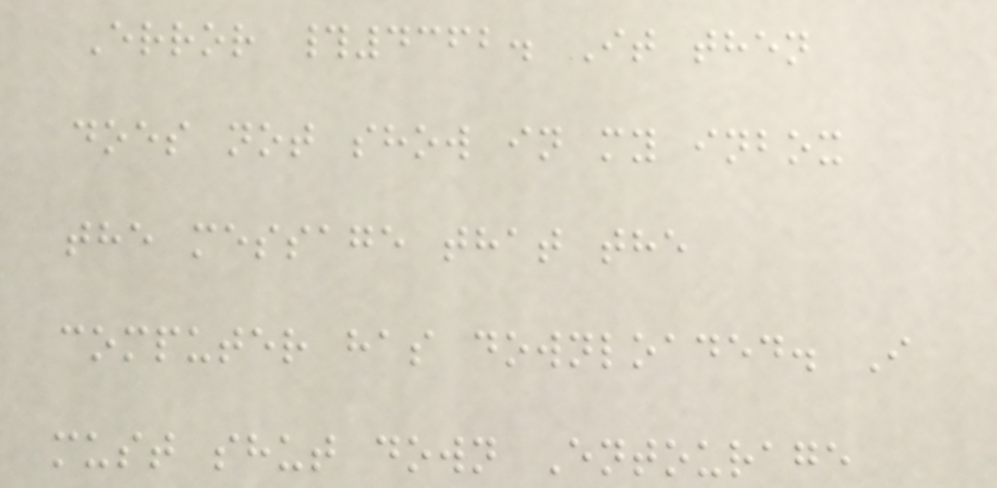Error #4362. It then
does not show in my inbox
the message that the
computer has downloaded. I
must shut down Entourage
